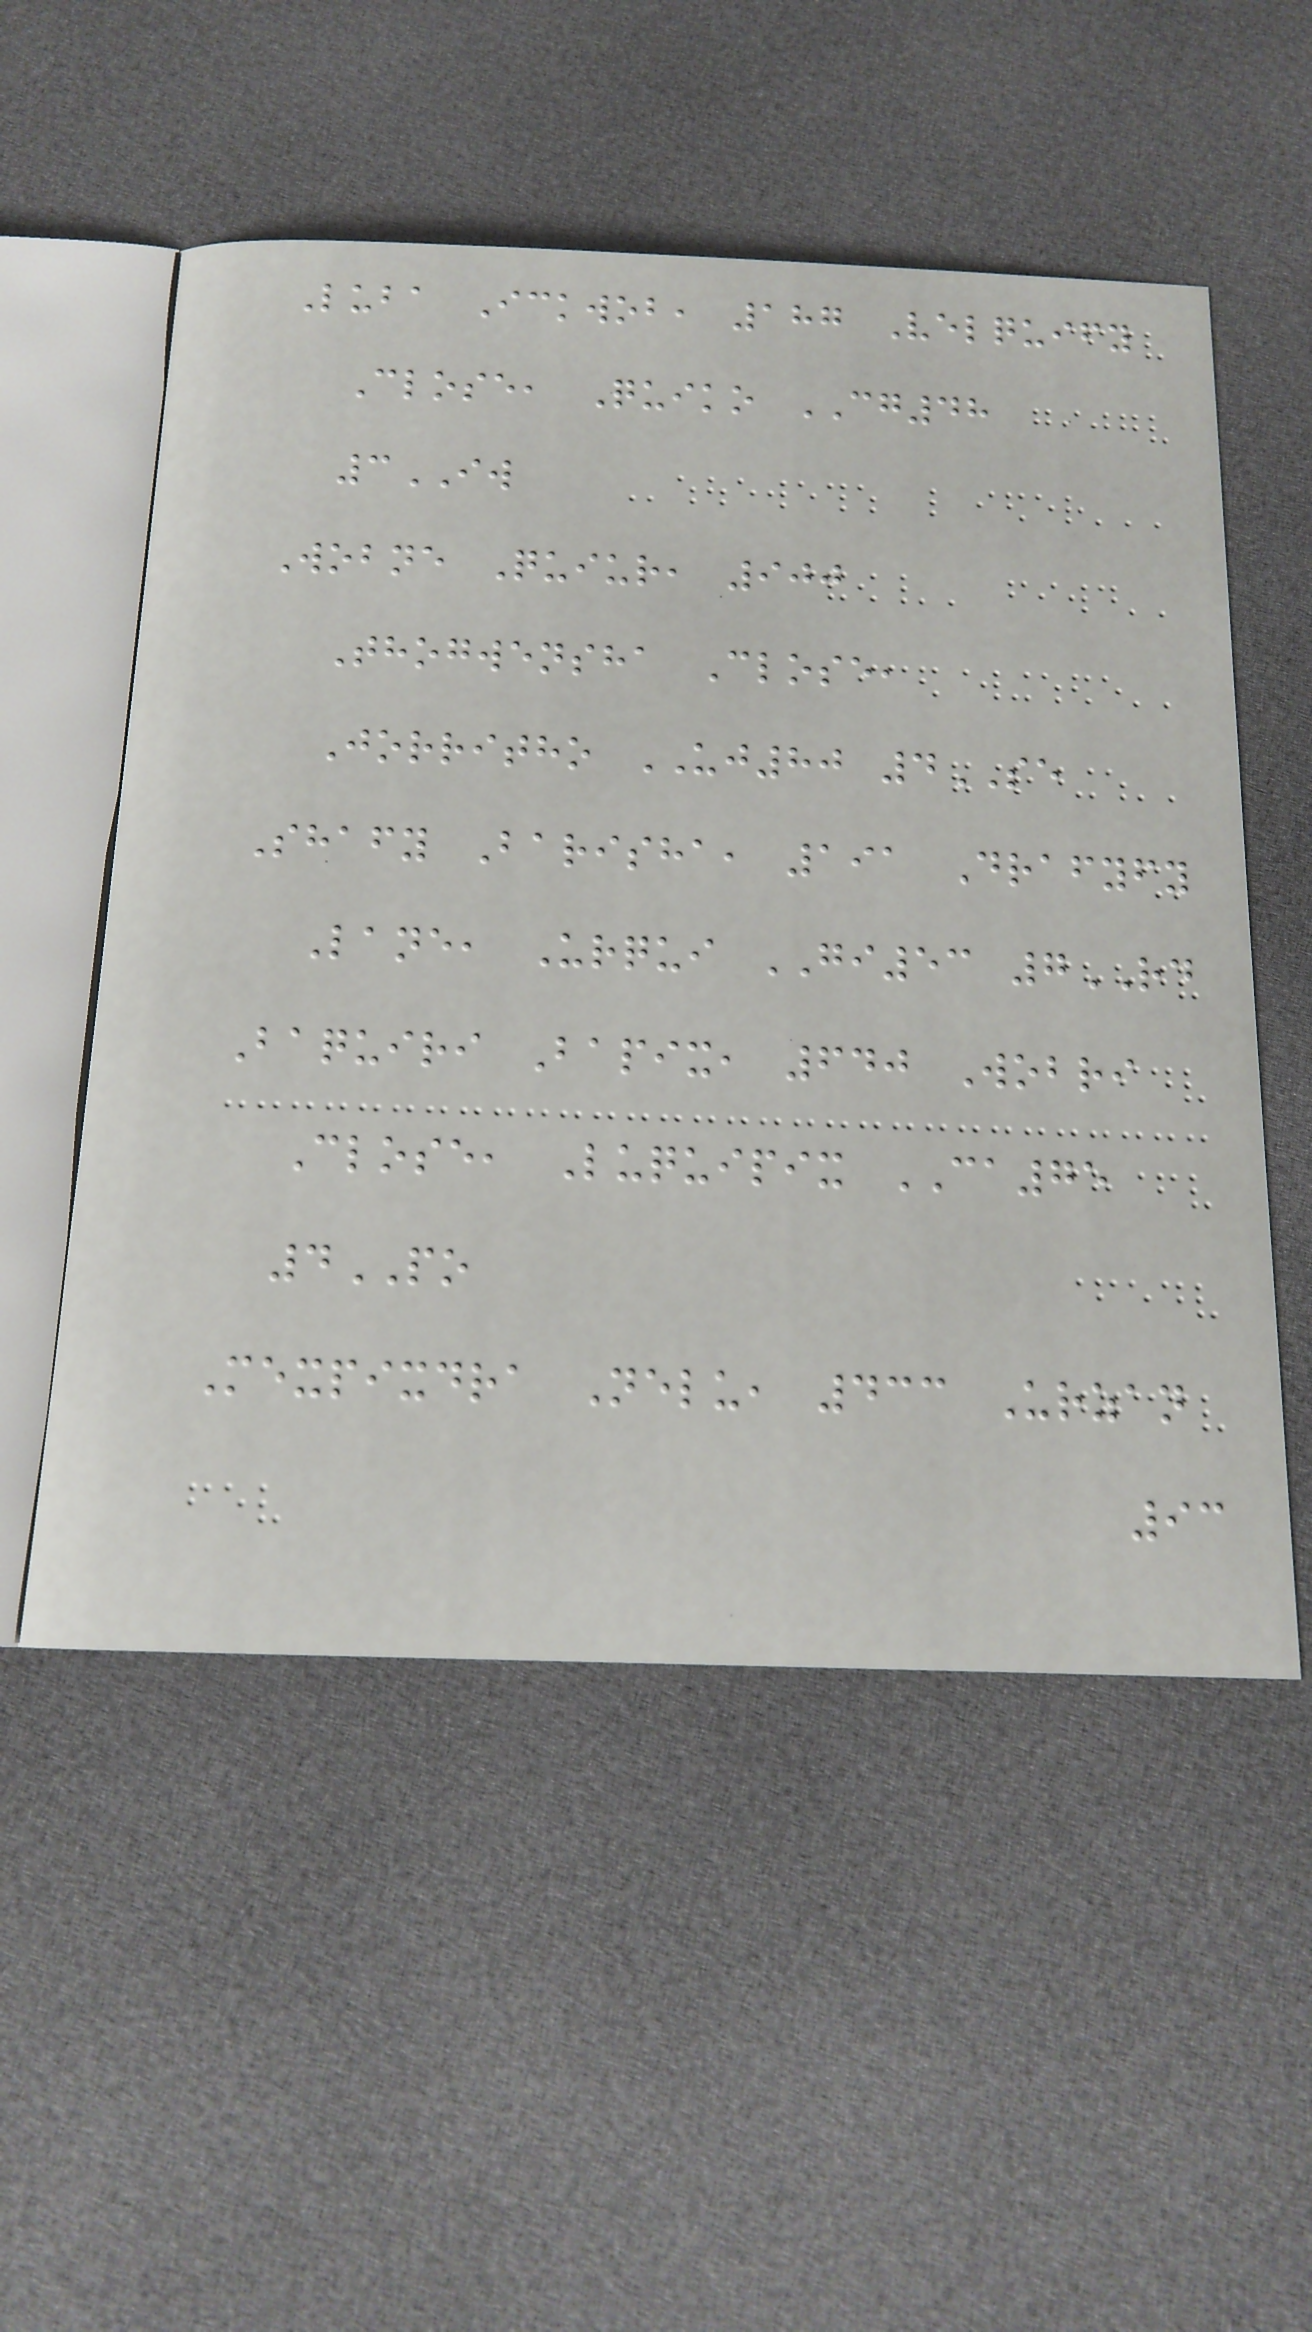Luba Ickwob, 187 Velquify
Close, Quiko CG48
3IW
Wobne Quiur, 900
Thogwensha Close,
Jorritho UJ80 4SE
Shafy Barisha, 191 Drafyfy
Lane, Urqui GI53 7RD
Baquiri Bapix, 640 Wobri
Close, Luquipix CA75
4PO
Mexpixdra Nelu, 433 Urzan
93
